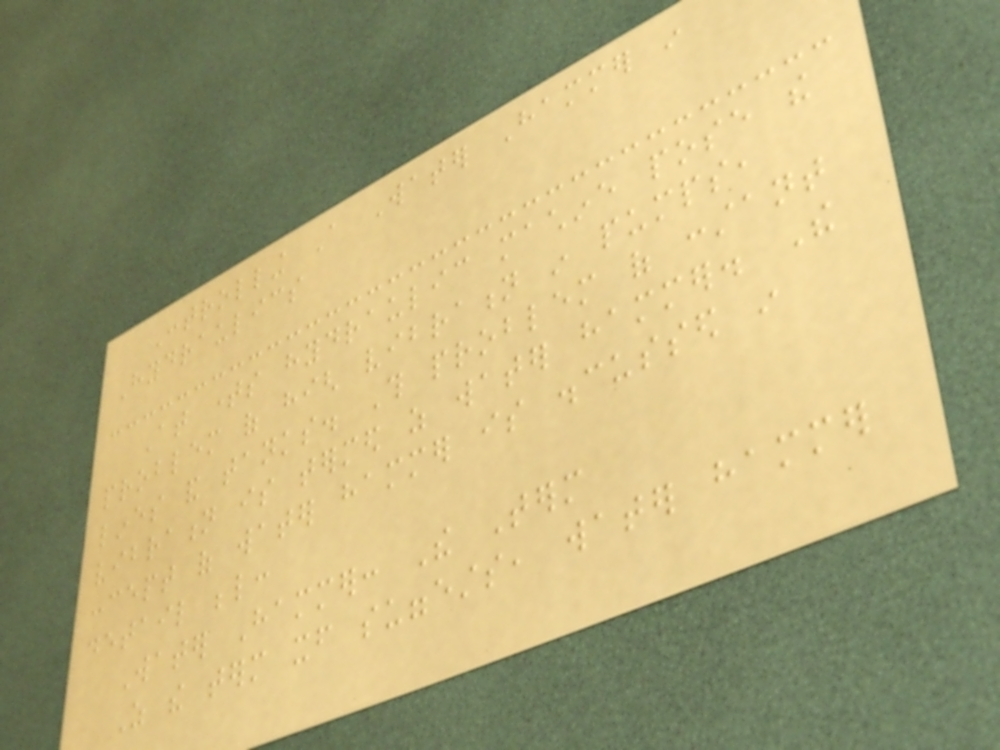Controlling A Water Hammer in
Hydraulics
At times hydraulic machine pose the
problem of high vibration in pumps,
lines and tanks. This problem of constant
vibration is termed as water hammer. The
concept of water hammer is discussed in
detail below:
Water Hammer: The Term
As the term itself suggests, water hammer
